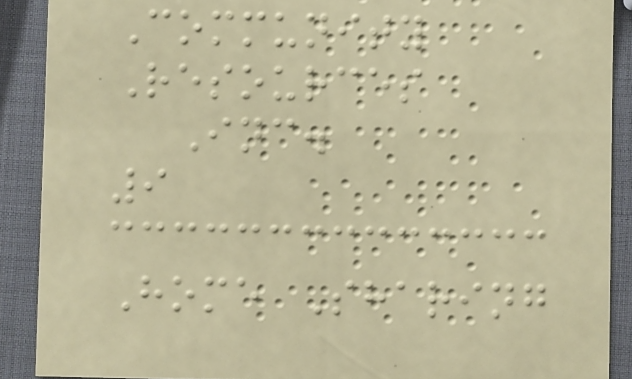Community
Resources
Inc.
9
Home Sharing
